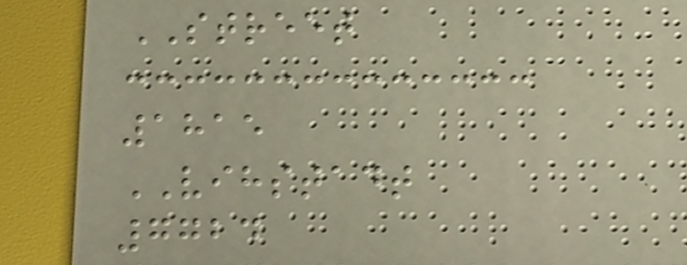STREET
1815
VIHSTADT
7724
